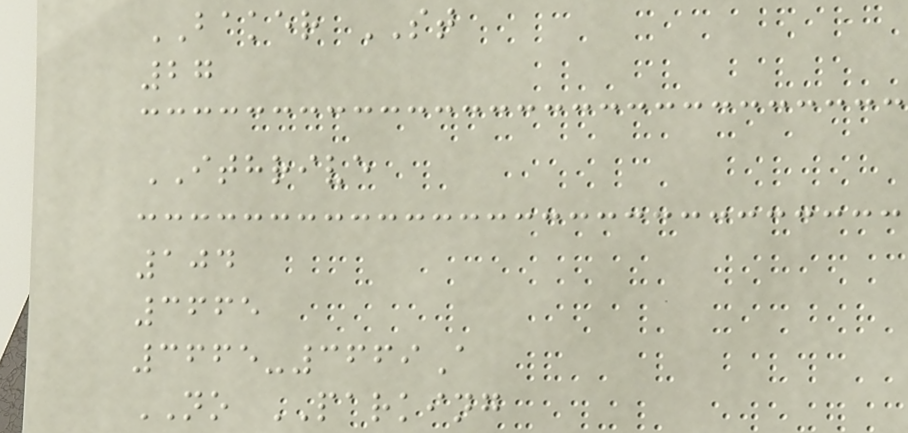BAKER ST
27
ITHRIVE
104
3665
3665-3669A
NO PARKING
